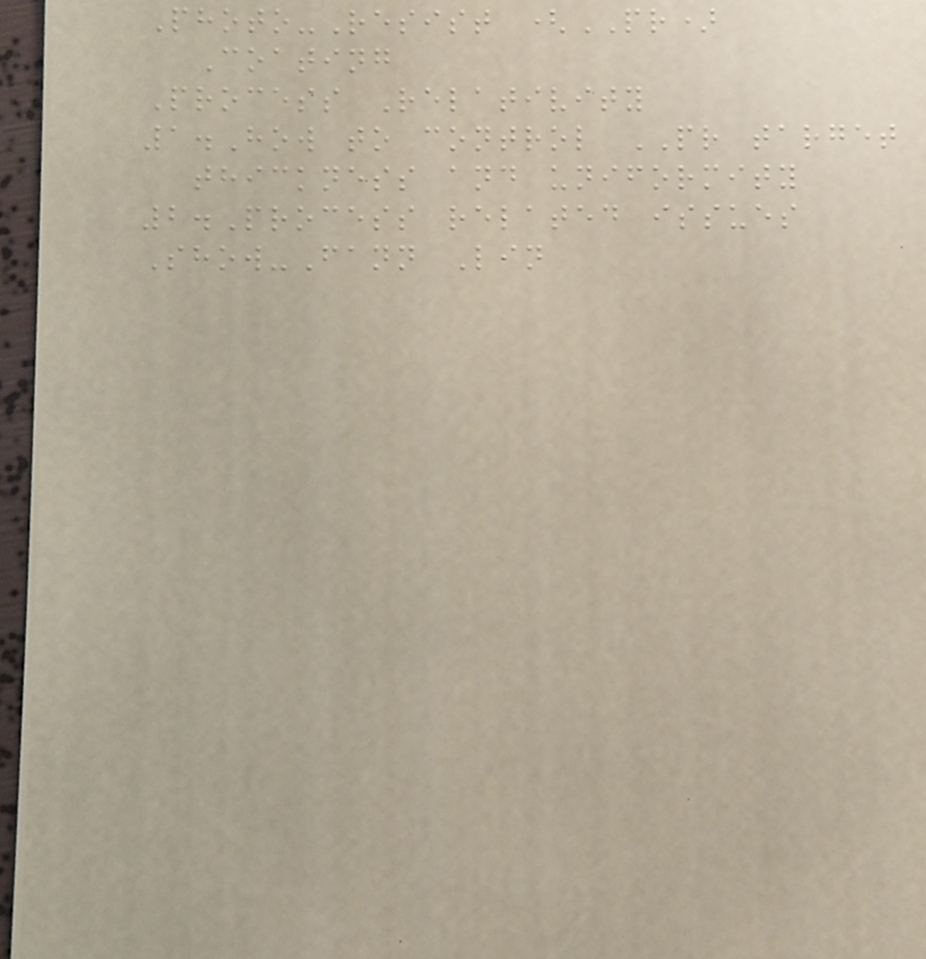Photo-Resist (PR)
Coating
Process Relativity
1.How to control PR target
thickness and uniformity
2.Process related issues
Show-Fann Lin
